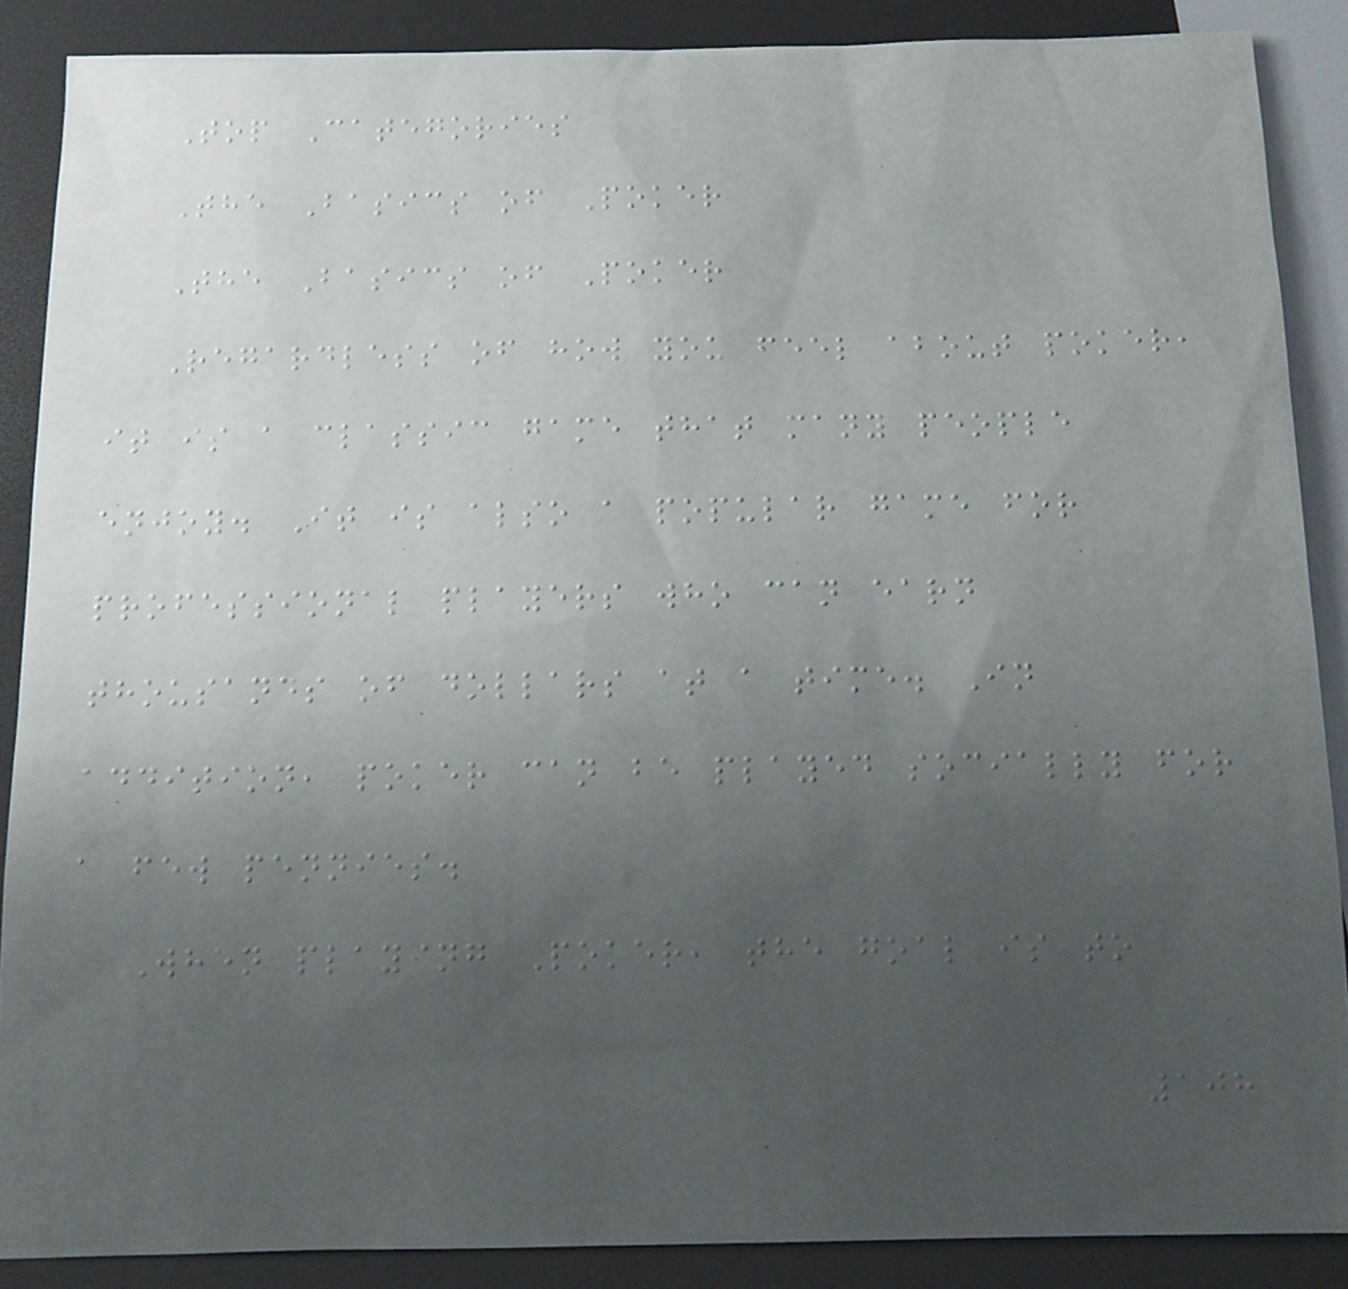Top Categories
The Basics of Poker
The Basics of Poker
Regardless of how you feel about poker,
it is a classic game that many people
enjoy. It is also a popular game for
professional players who can earn
thousands of dollars at a time. In
addition, poker can be played socially for
a few pennies.
When playing Poker, the goal is to
108
